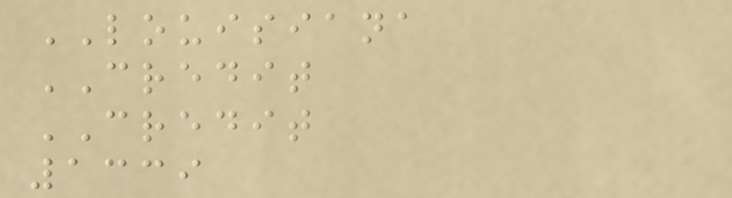LOUISIANA
CREDIT
CREDIT
1339
